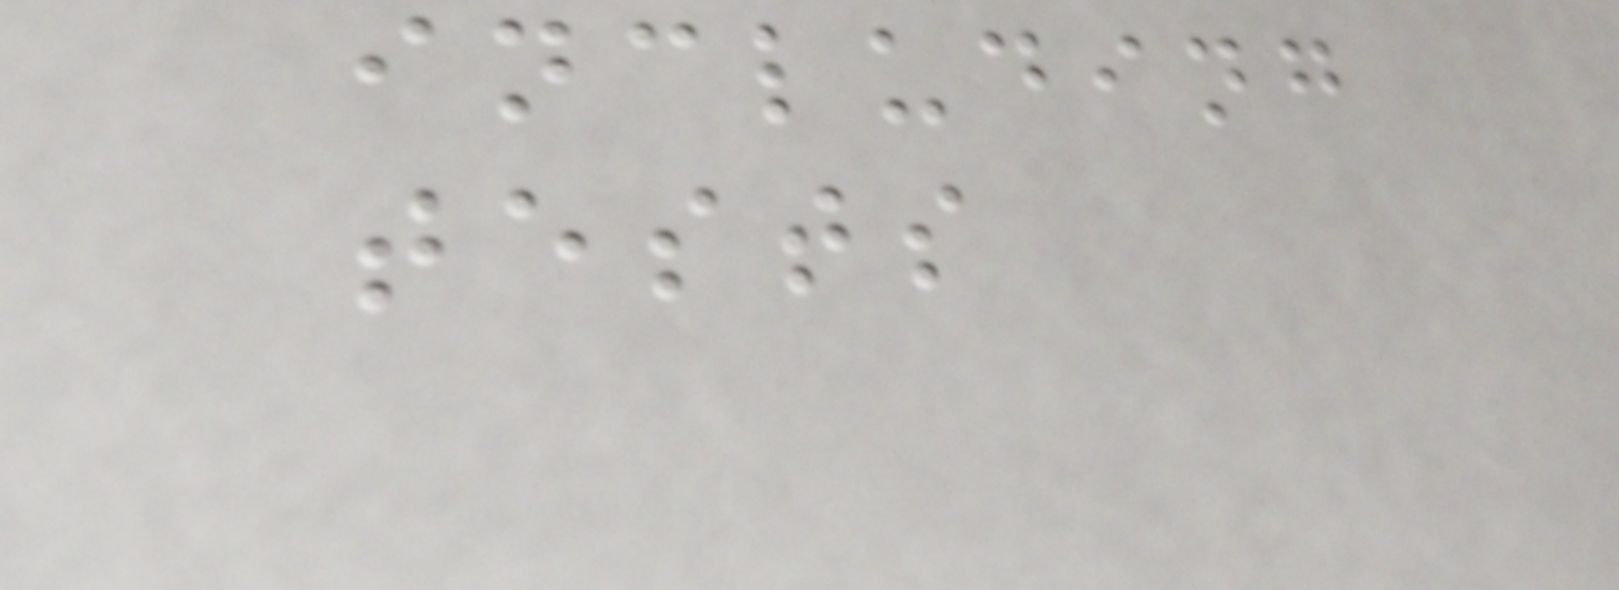including
tests
